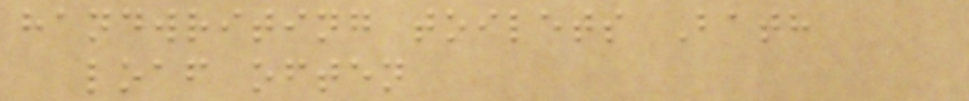handwriting toilets Bath
loaf often
